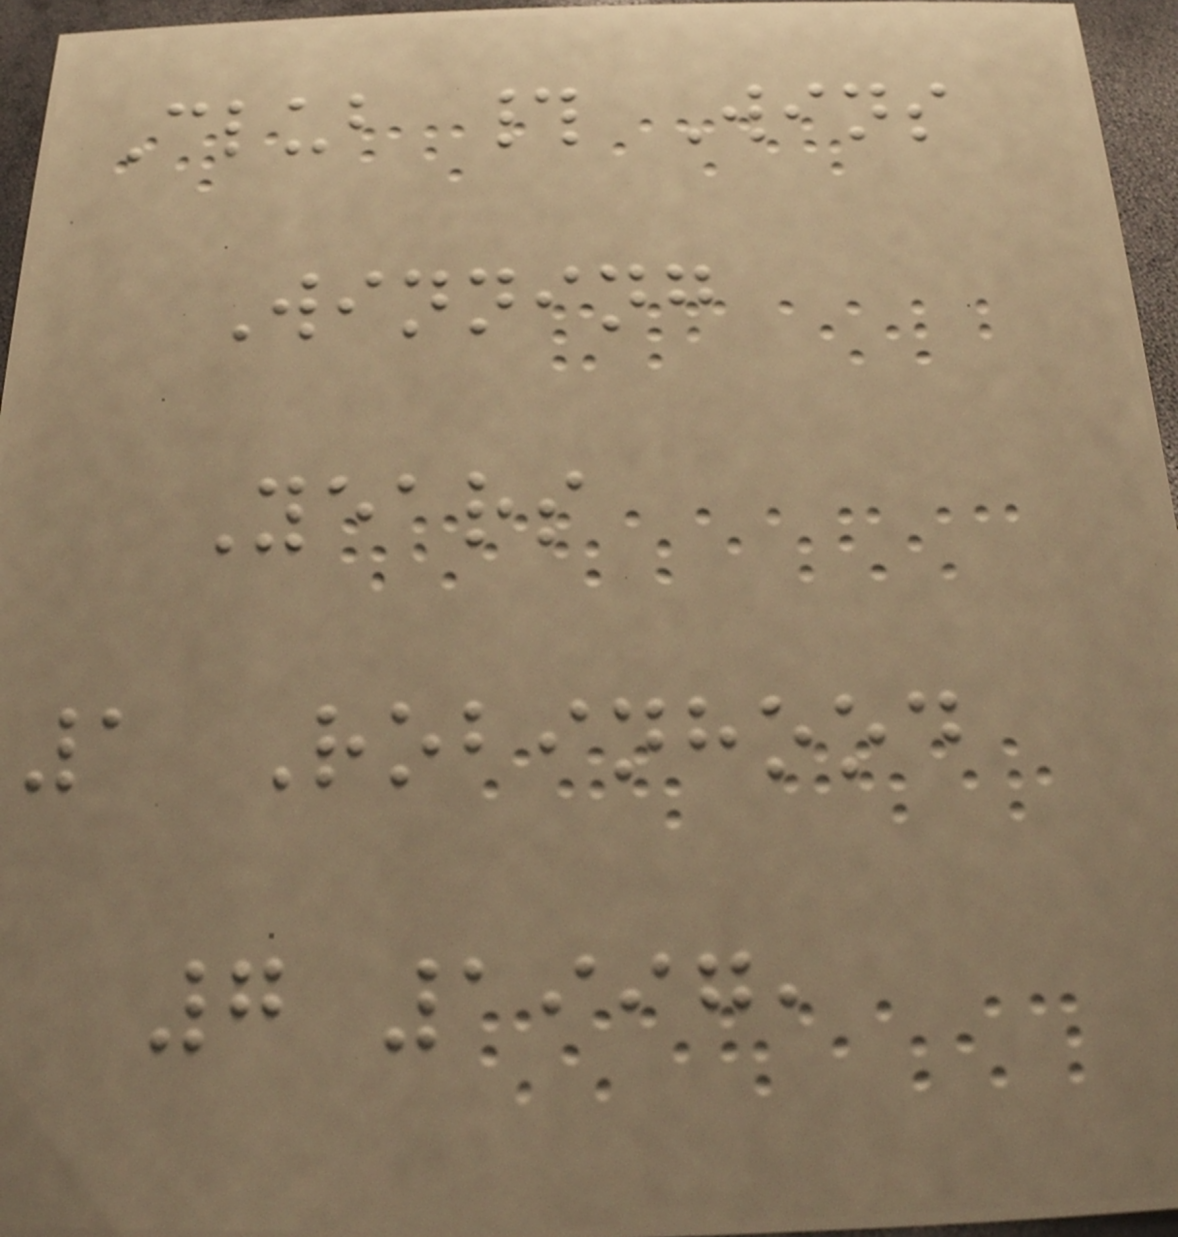Club # Wins
Winning
Years
1 Robinhood
7 1997,
